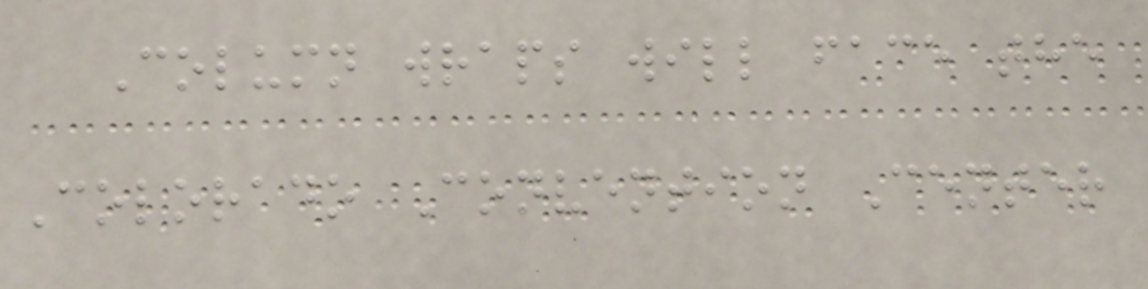Column wraps will face the
Colorado Convention Center
